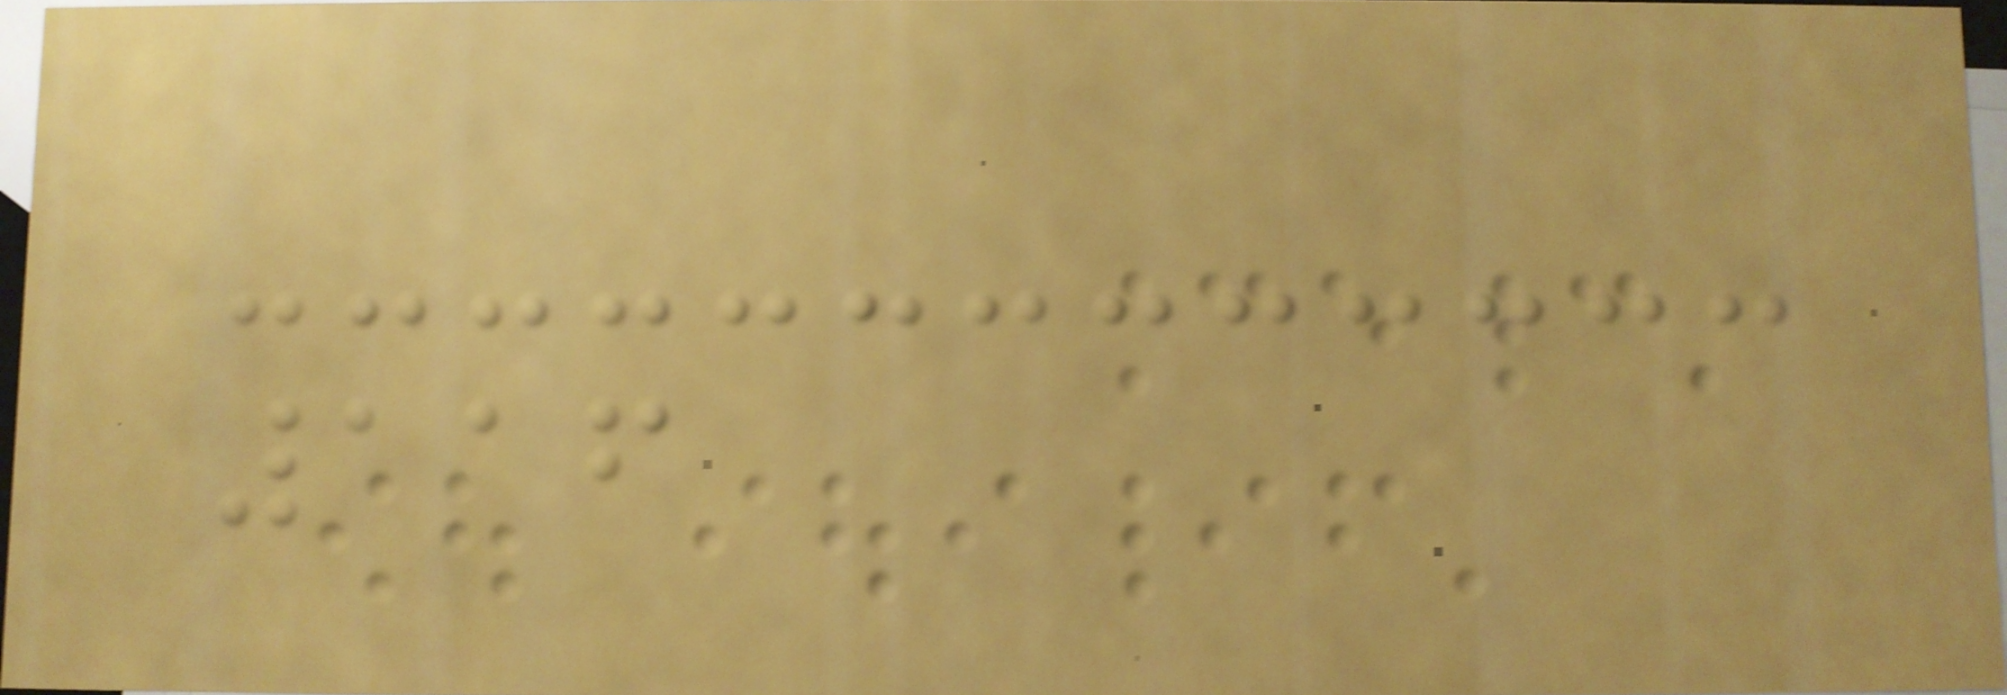116
